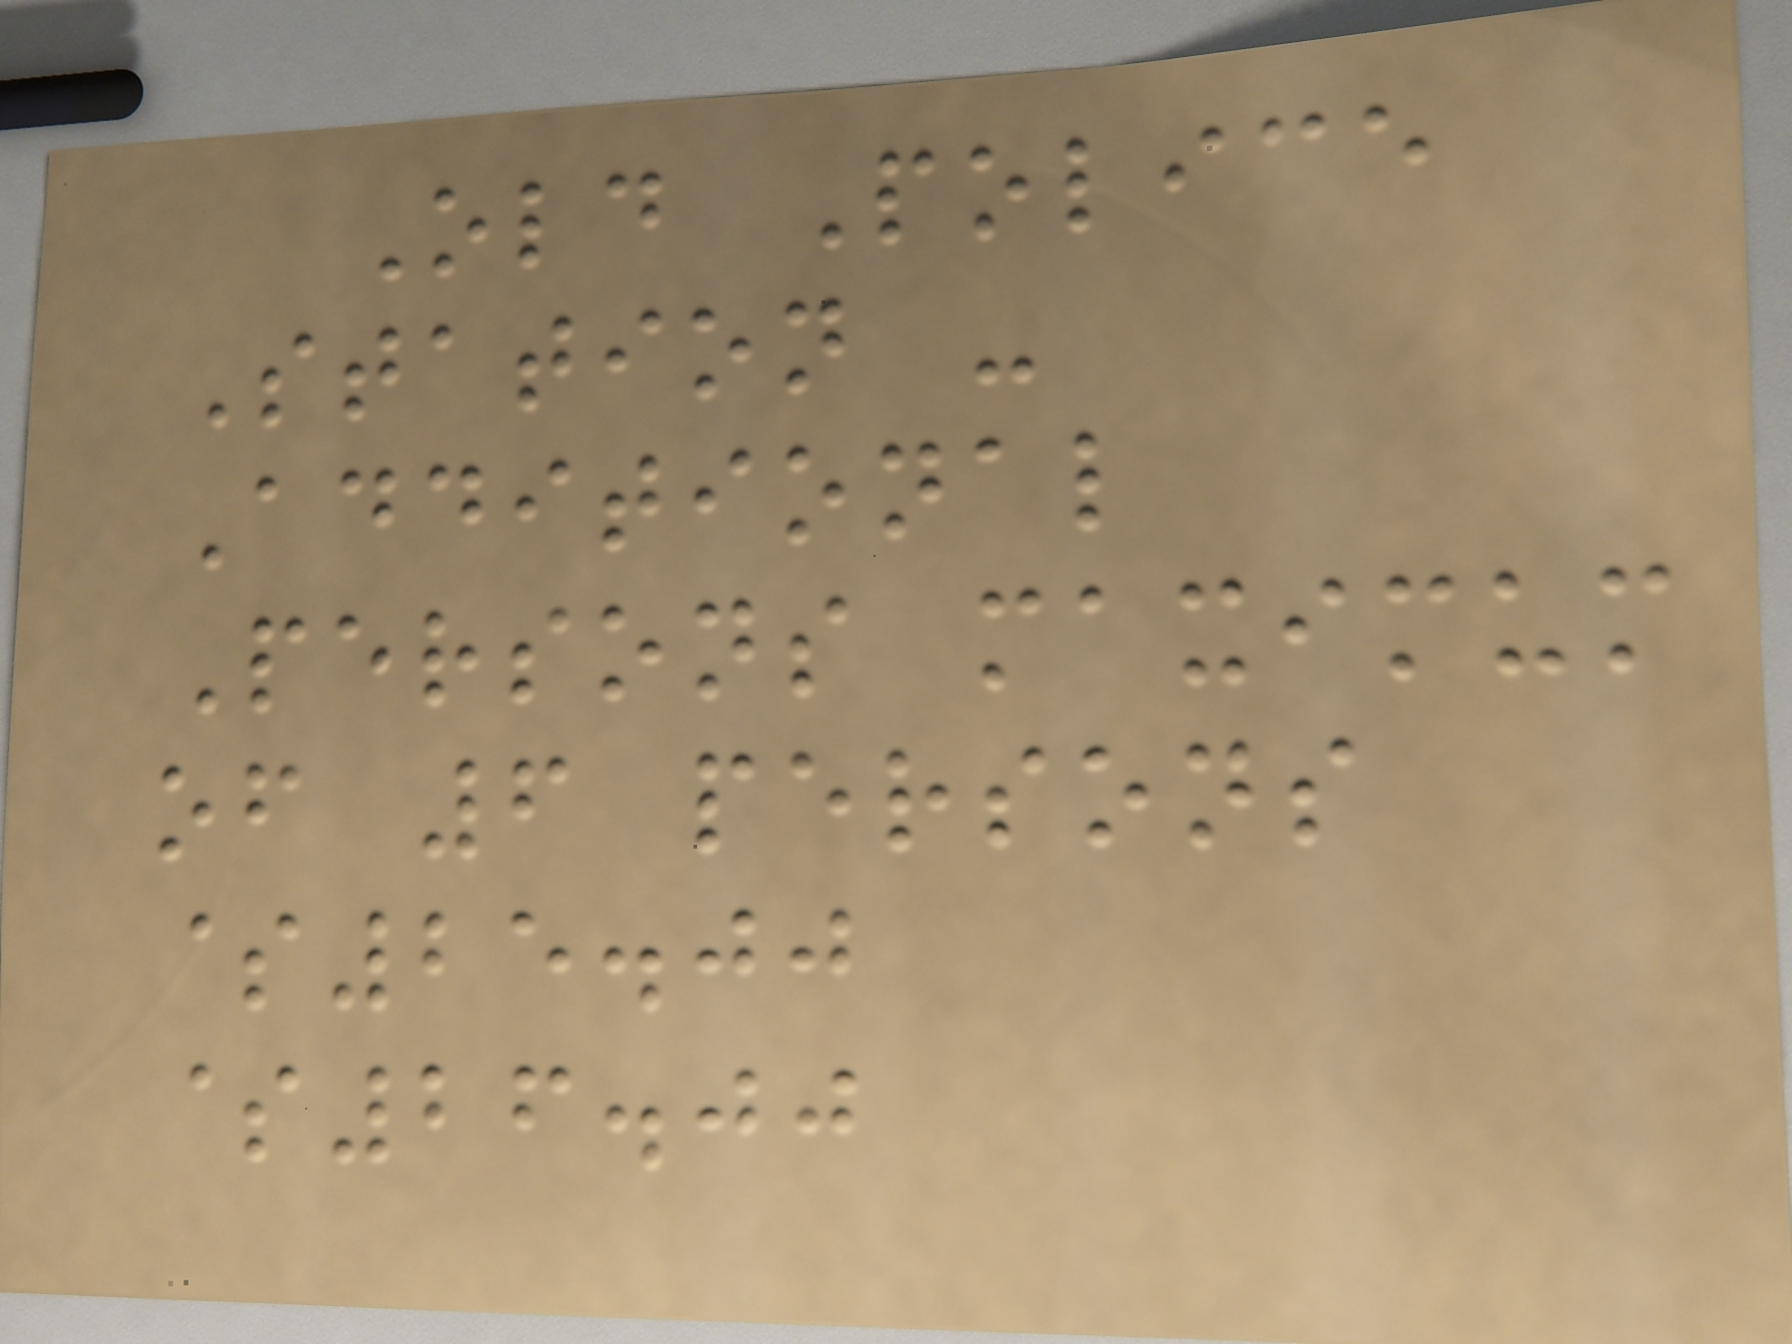Old Police
Station -
Additional
Persons maximum
of 6 persons
$25.00
$26.00
